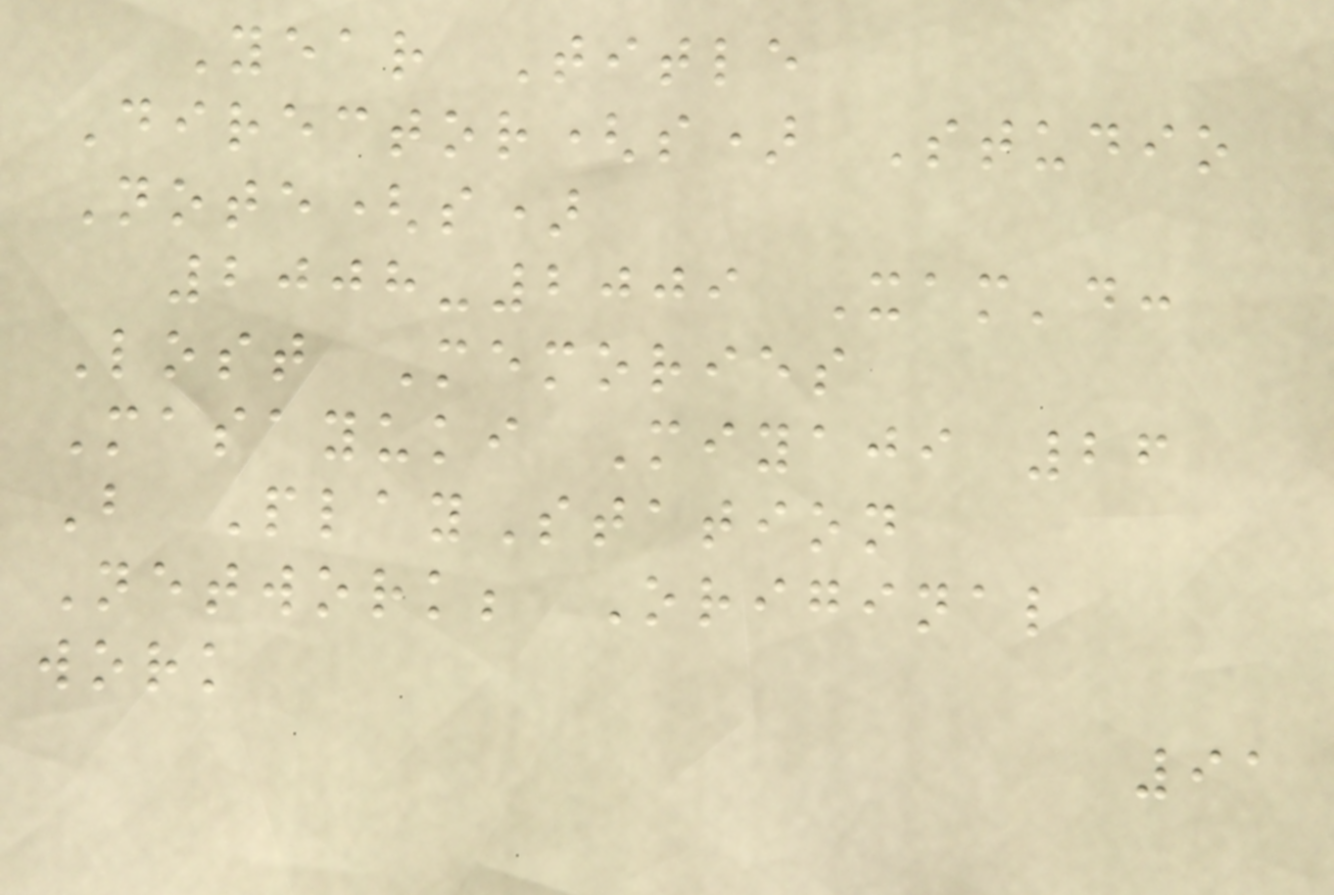Year Title
Director(s) Studio
Note(s)
2008-2009 Xam'd:
Lost Memories
Masayuki Miyaji 26
B PlayStation
Network; Original
work
91
